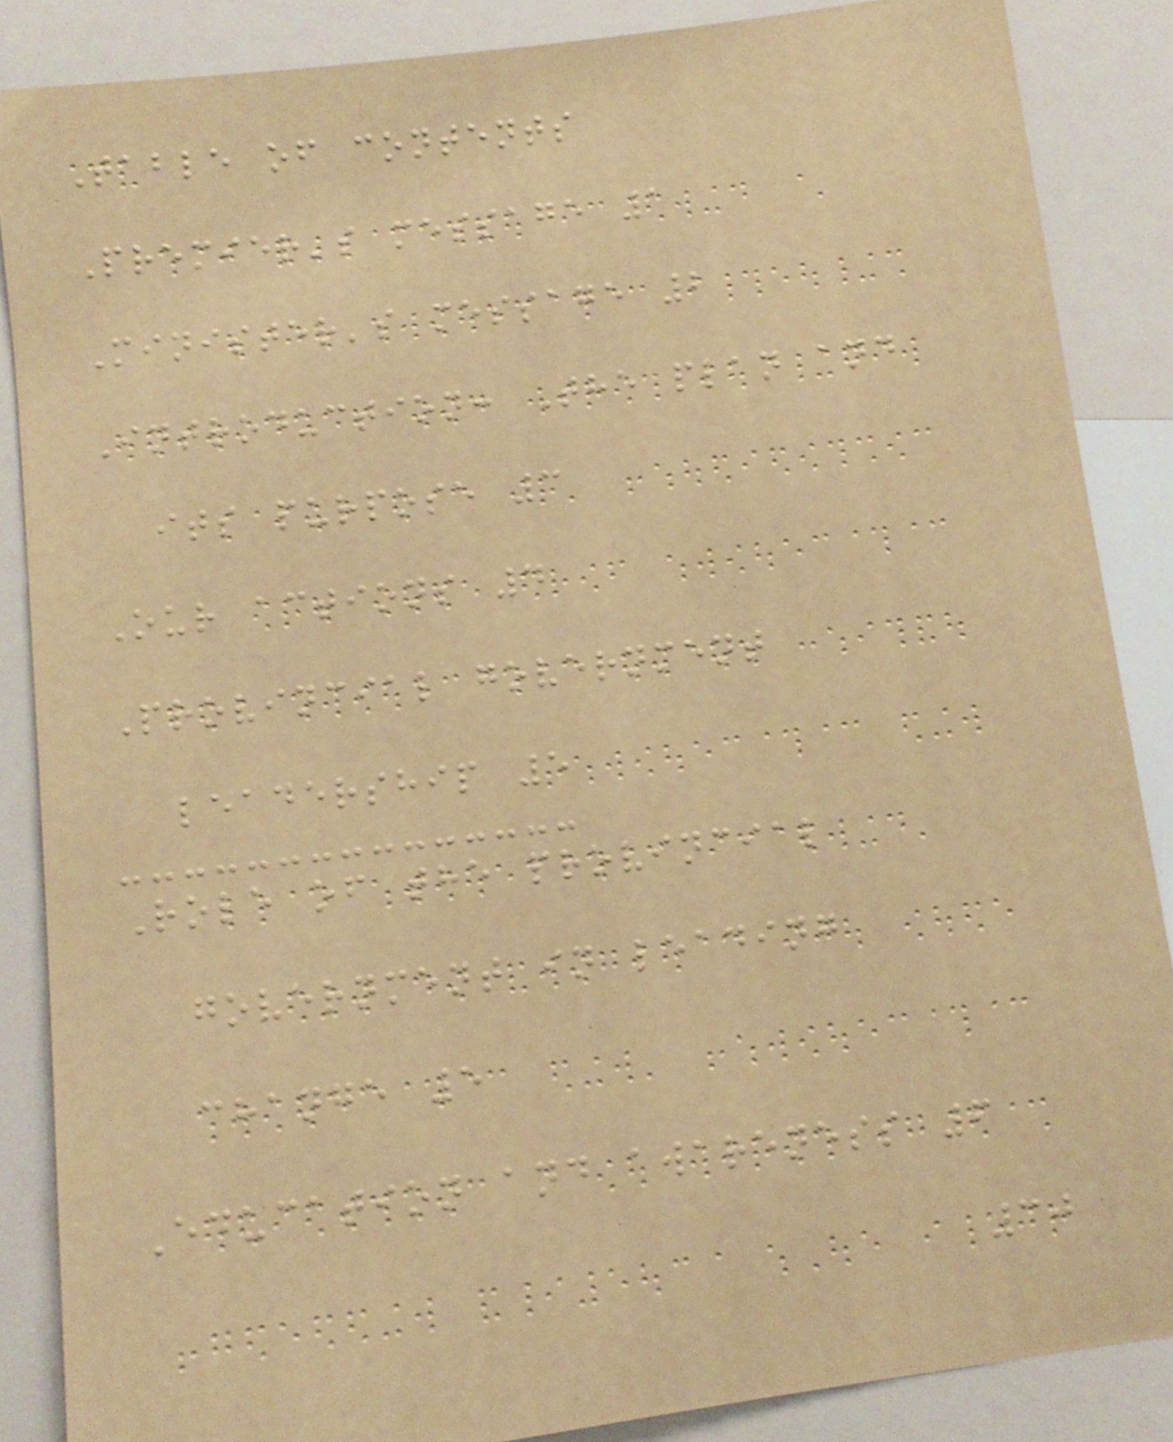Table of contents
Premier's message 1
Minister's message 2
Introduction: The plan and
its purpose 3
Our actions 4
Provincial government
leadership 5
Role of the provincial
government in leading
change 5
Education and awareness 6
30
